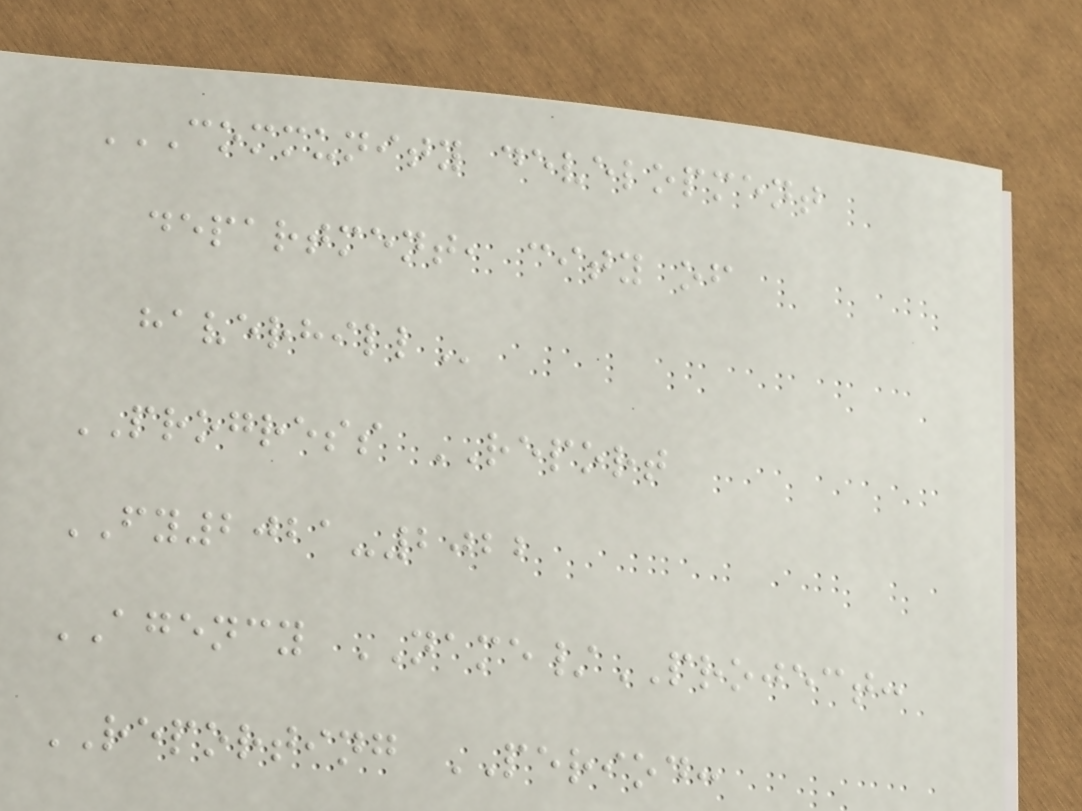COMMUNITY DEVELOPMENT
DEPARTMENT, CITY OF
HAVERHILL
PROGRESS REPORT
FY2021-2022
AGENCY NAME/PROJECT:
REPORTING PERIOD:
